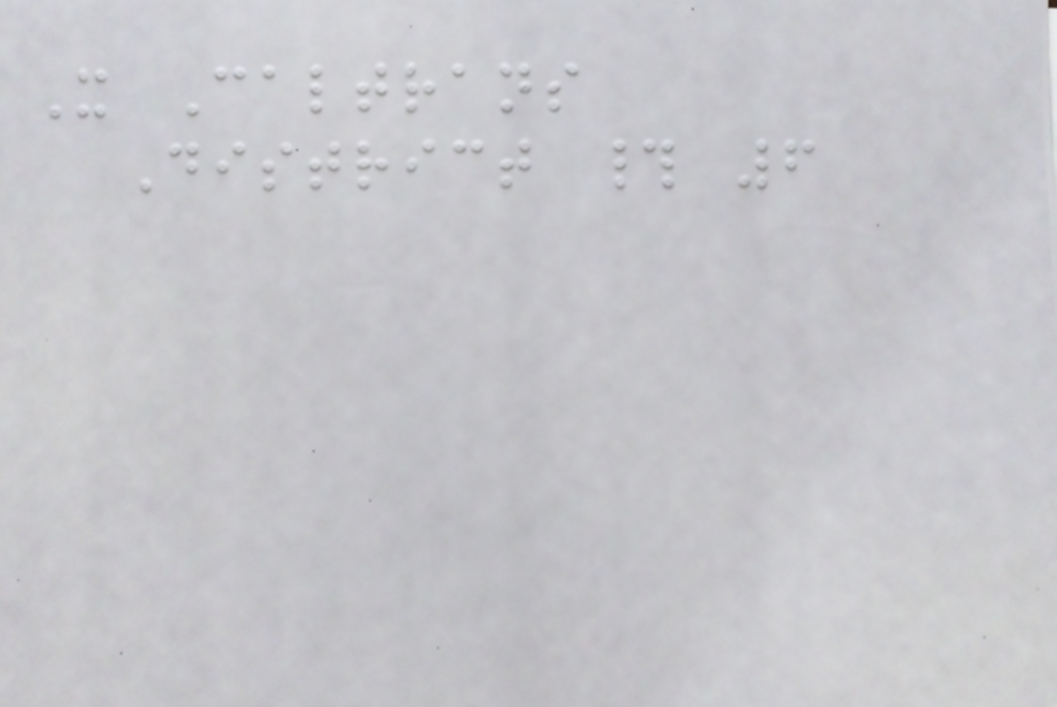X Caltrans
District # 6
